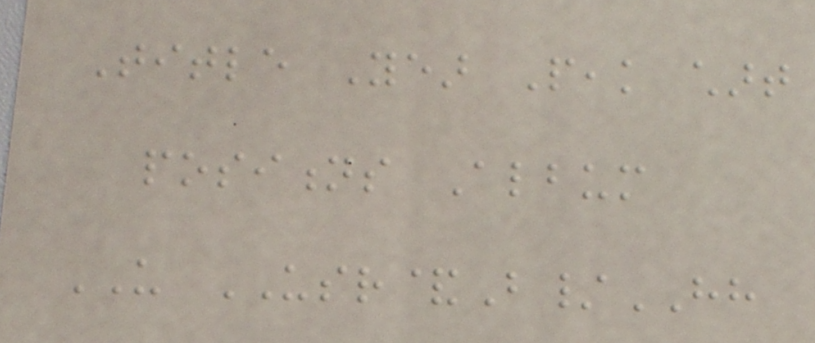Title Year Peak chart
positions Album
US USR&B/HH
